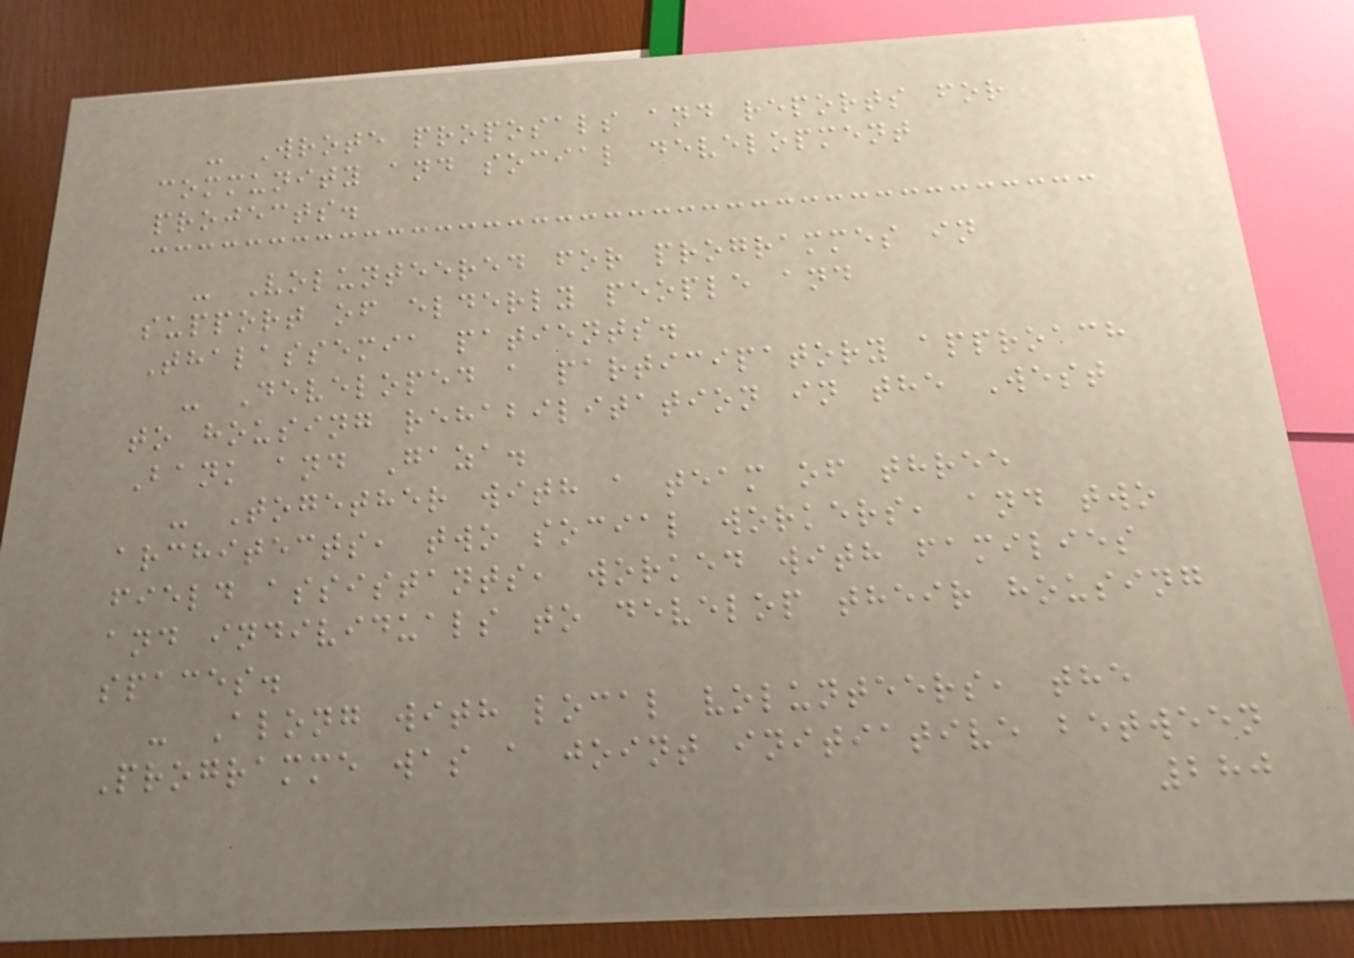- Wrote proposals and reports for
community and social development
projects.
- Volunteered for programmes in
support of elderly people and
Thalassemia patients.
- Developed a participatory approach
to housing rehabilitation in the West
Bank and Gaza.
- Together with a team of three
architects, two social workers, and two
field assistants, worked with families
and individuals to develop their housing
spaces.
- Along with local volunteers, the
Programme was a joint initiative between
280
